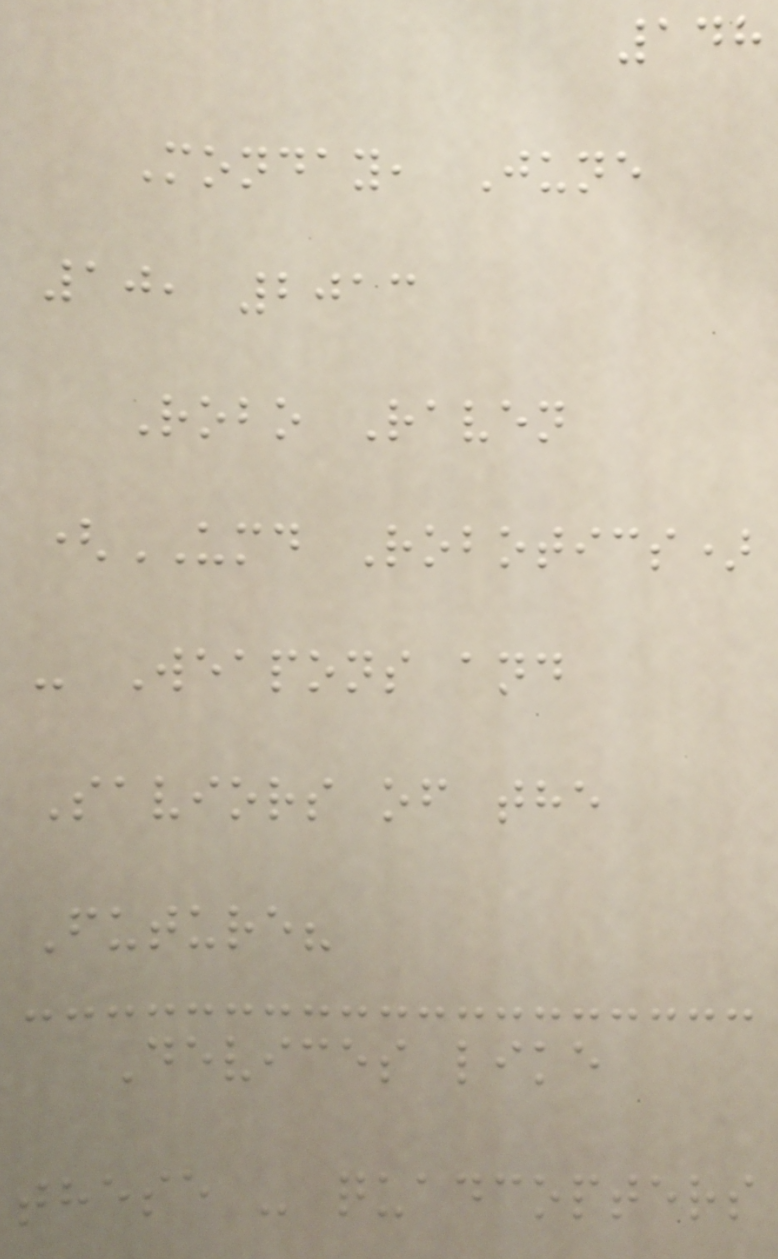148
Monday, June
10, 2013
Robo Raven
(UMD Robotics)
- Weapons and
Saviors of the
Future?
Devices like
these - quadcopters
